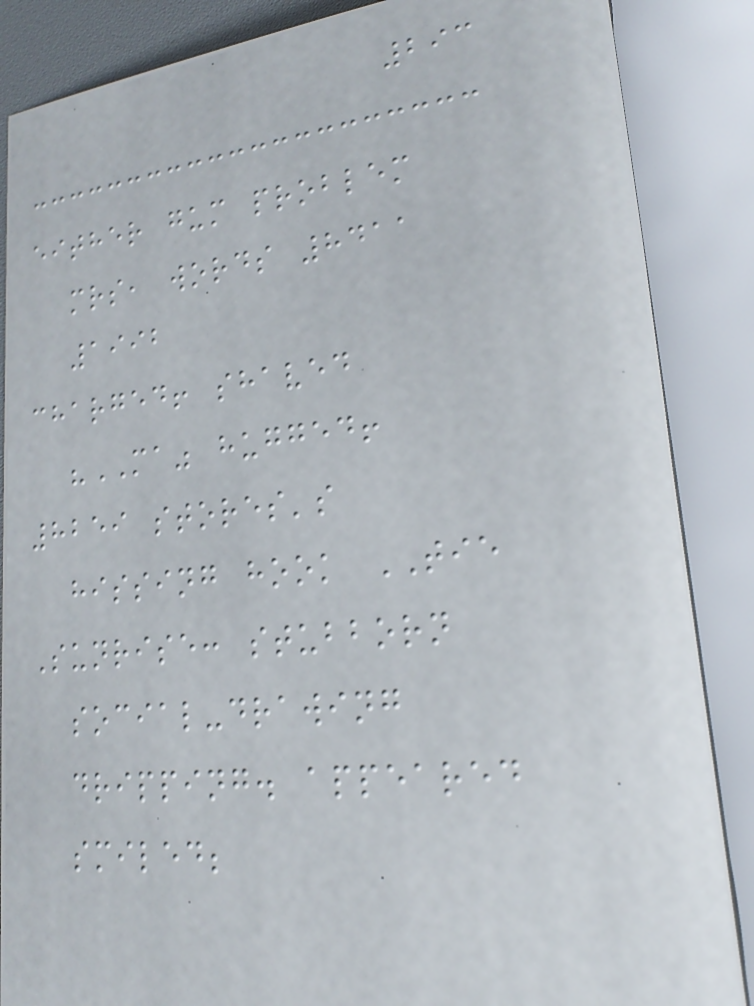293
either gum problem
mrs, words 8411
1992
charged! shaved
"MA" hugged!
8259 stores's
hissing hook TIE
Sunrise: stubborn
social-drawing
dripping. appeared
smiled;
